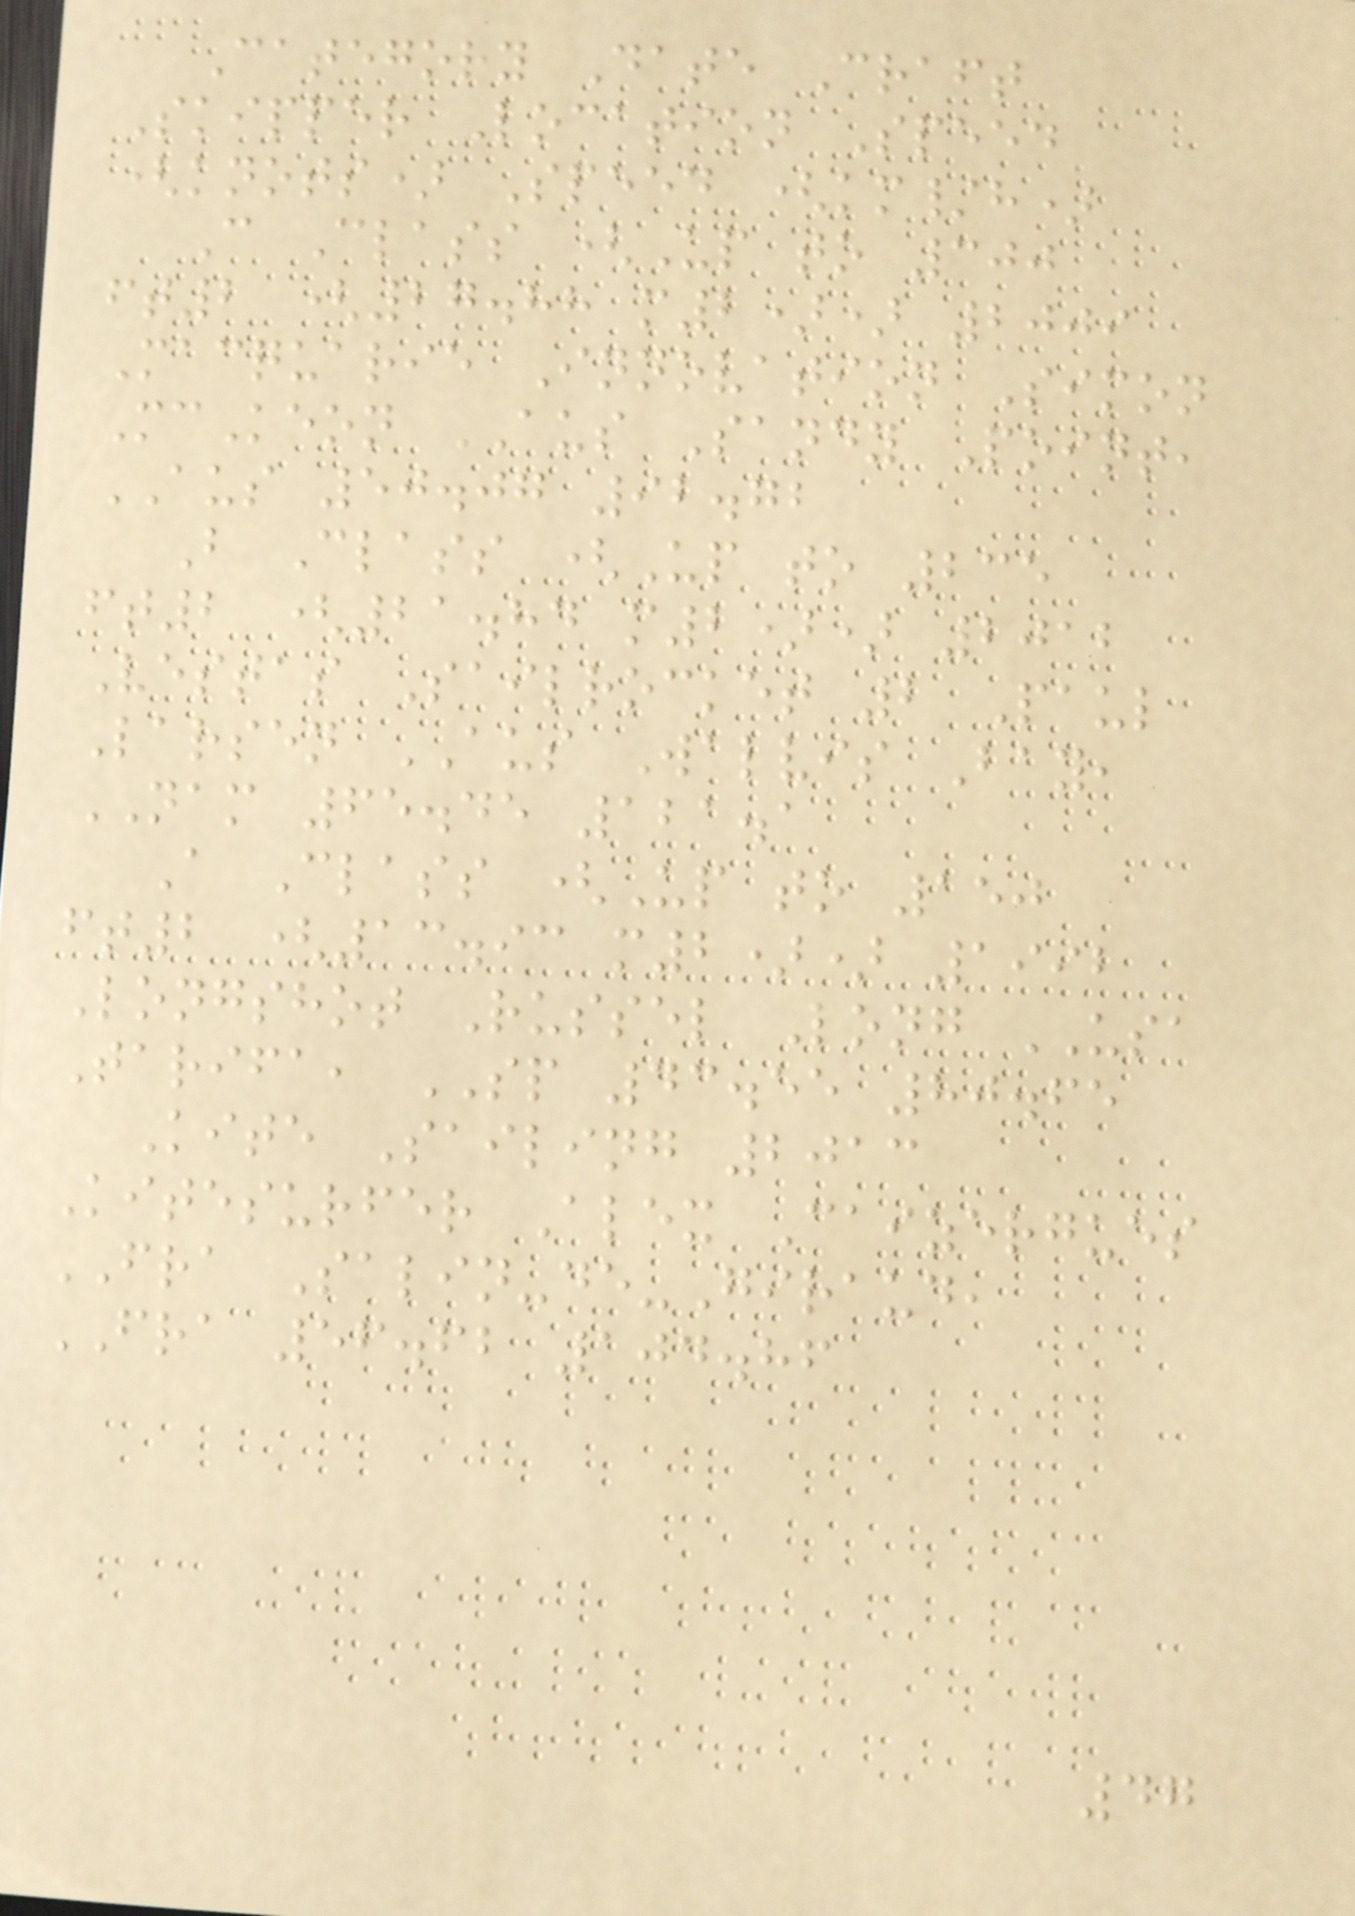Category Date Craft
Skipper Location Speed
(knots) Speed (km/h)
C Class (Up to 300
ft2 (27.88 m2)) 2009
Macquarie Innovation Simon
McKeon AUS Sandy Point,
AUS 50.07 92.72
B Class (Up to 235
ft2 (21.84 m2)) 2012
Vestas Sailrocket 2 Paul
Larsen AUS Walvis Bay,
NAM 65.45 121.1
A Class (Up to 150
ft2 (13.93 m2)) 1992
Longshot Russel Long USA
Tarifa, SP 43.55 80.65
Kite Sailing 2013
Kitesurfer Alex Caizergues
FRA Salin-de-Giraud,
FRA 56.62 104.86
47
